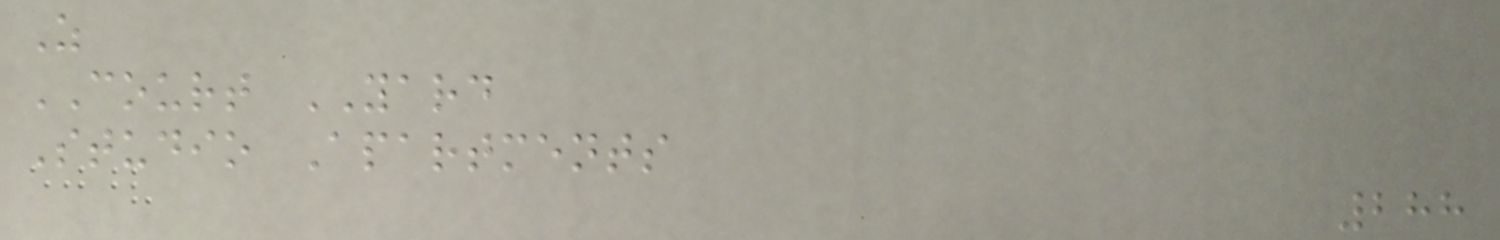Z
COURT YARD
Studio Apartments
288
